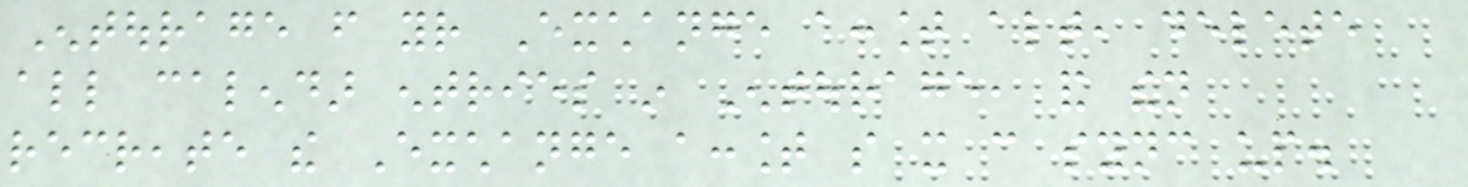Entourage from your Exchange account altogether, delete
all calendar entries in Entourage, and then
recreate the Exchange account so it can sync up.
